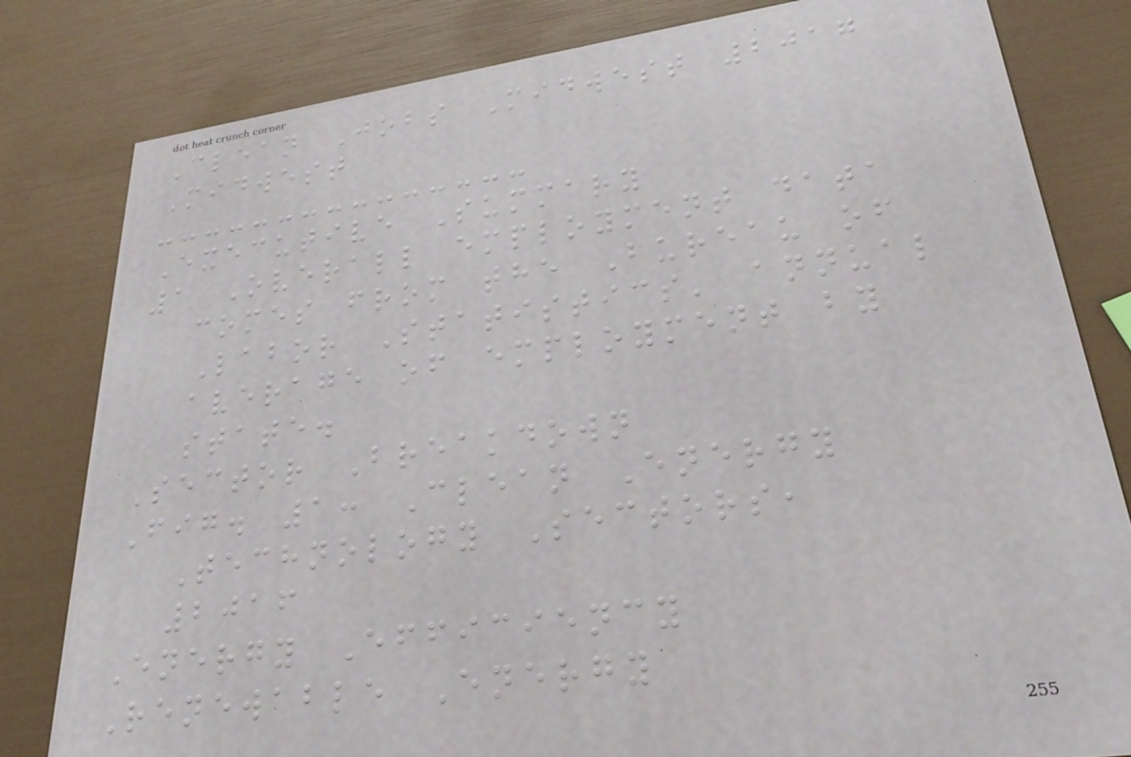Clean Jobs Midwest 2017
Midwest
Executive Summary
1 Overall employment data
comes from the Bureau of
Labor Statistics' annual
average of employment by
state.
Sector Breakdown
Fig. 1: Clean Energy
Technology Sectors,
2016
Energy Efficiency
Renewable Energy
